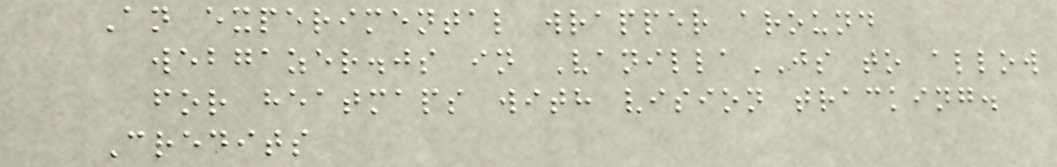An experimental wrapper around
webgazer.js in VanillaJS to allow
for heatmaps with vision tracking.
Credits
